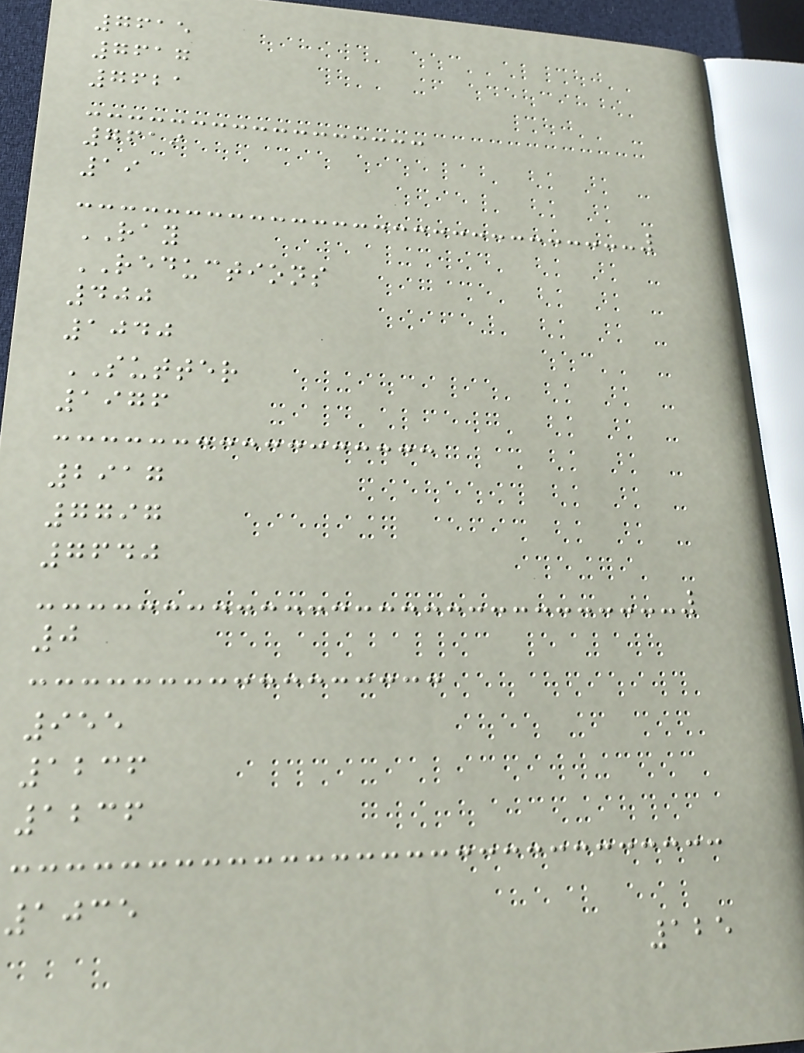7615
7617
7621
7619
19
RAY
REDUCTIONS
400
1040
SUTTER
1976
2917
7797
7640
0
955
1236
1236
1035
125
